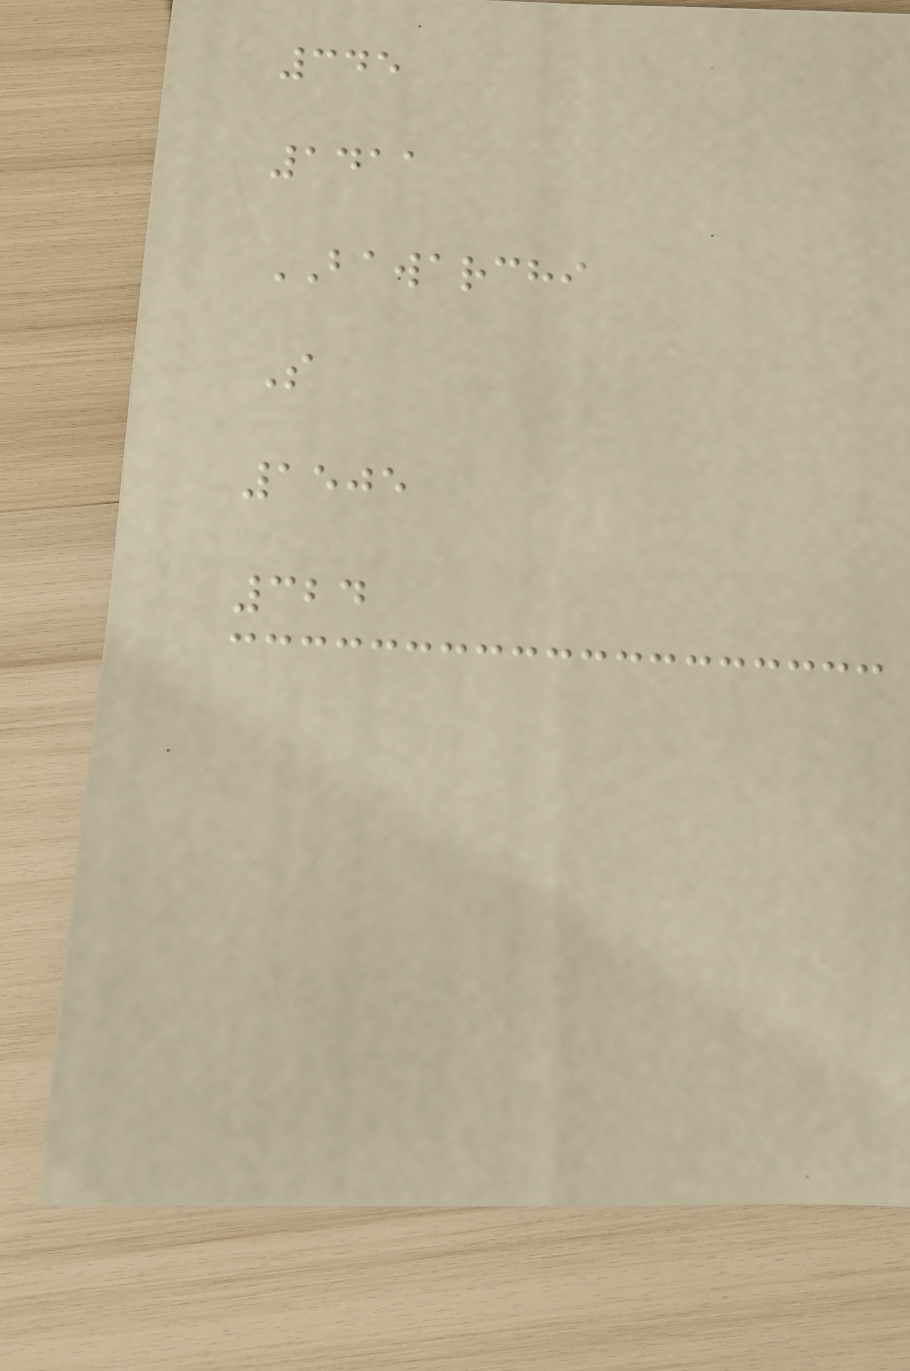345
1411
BAWARCHI
S
1505
324
